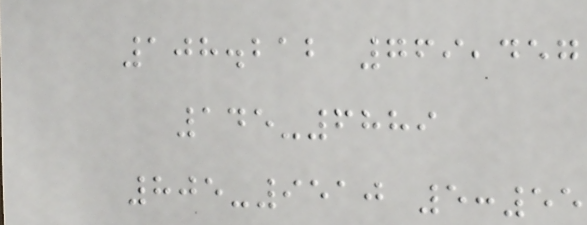108.212 769,457
145-6889
805-9510 5:55
